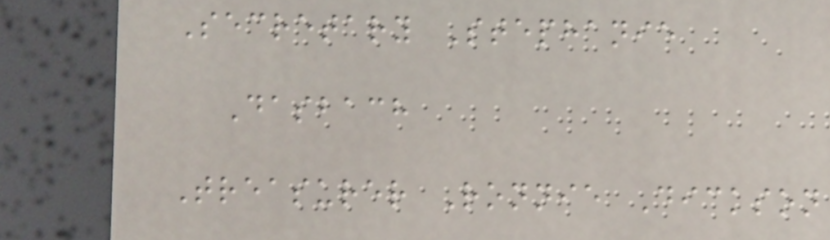Secretary Stephanie
Dasbach
Treasurer Ronnie Dickson
